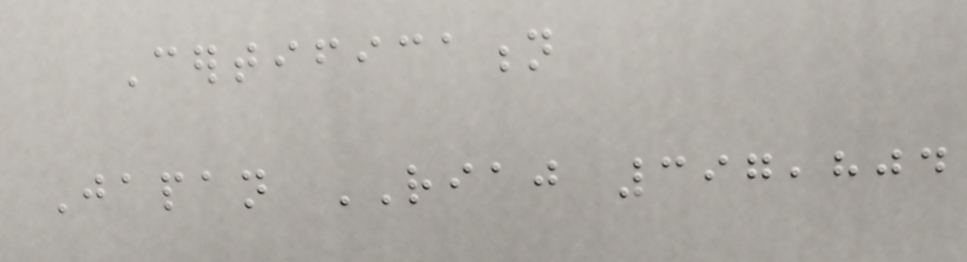Certification
Japan RIAJ 397,804
